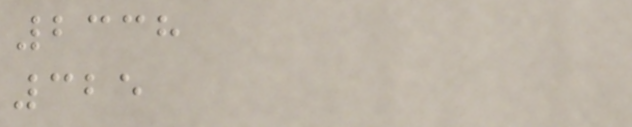2338
325
